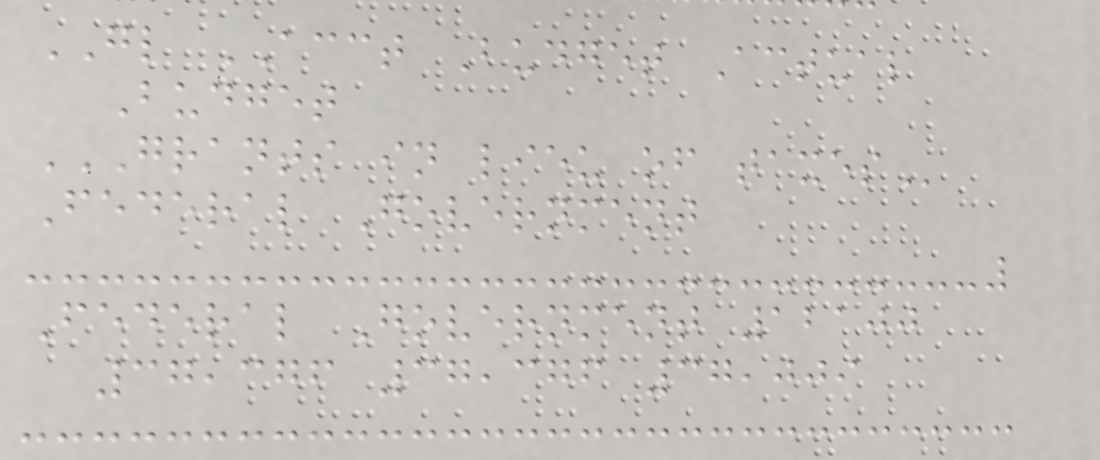GL ACCT Budget Actual
Budget
GRANTS IN LIEU OF TAXES
Federal Government
Federal Government 12100
37,376 37,376 37,009
